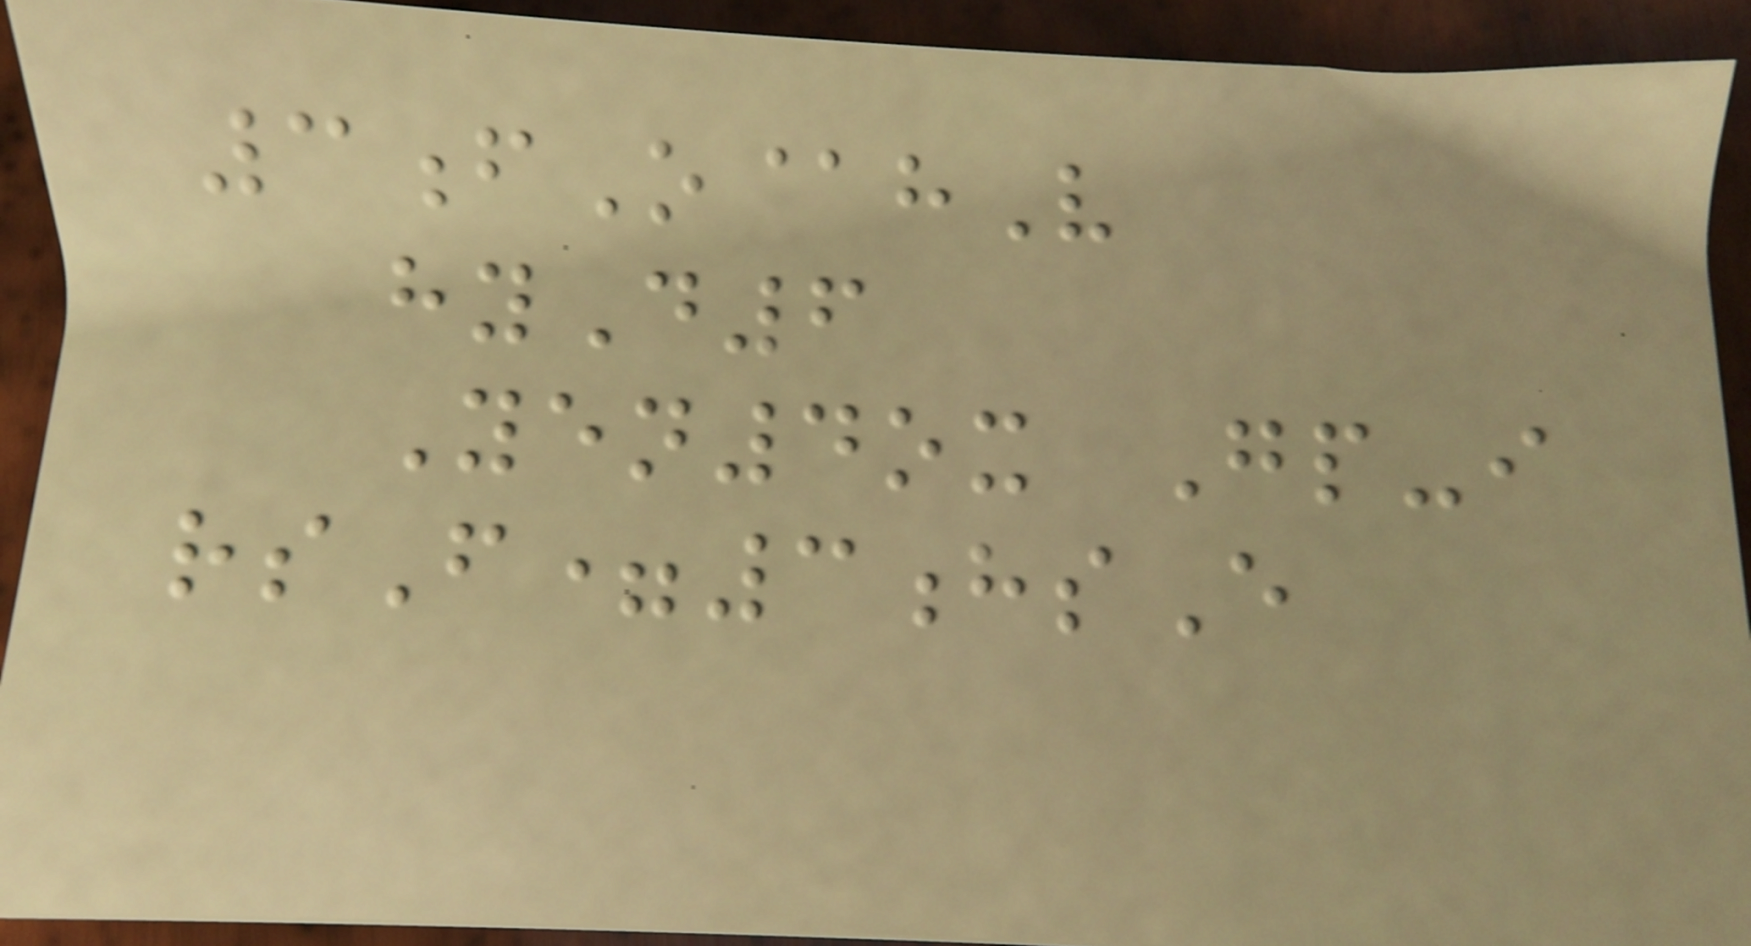3fO@hV
hyD6
Yen4ox Gp-i
rsF=3hsE
